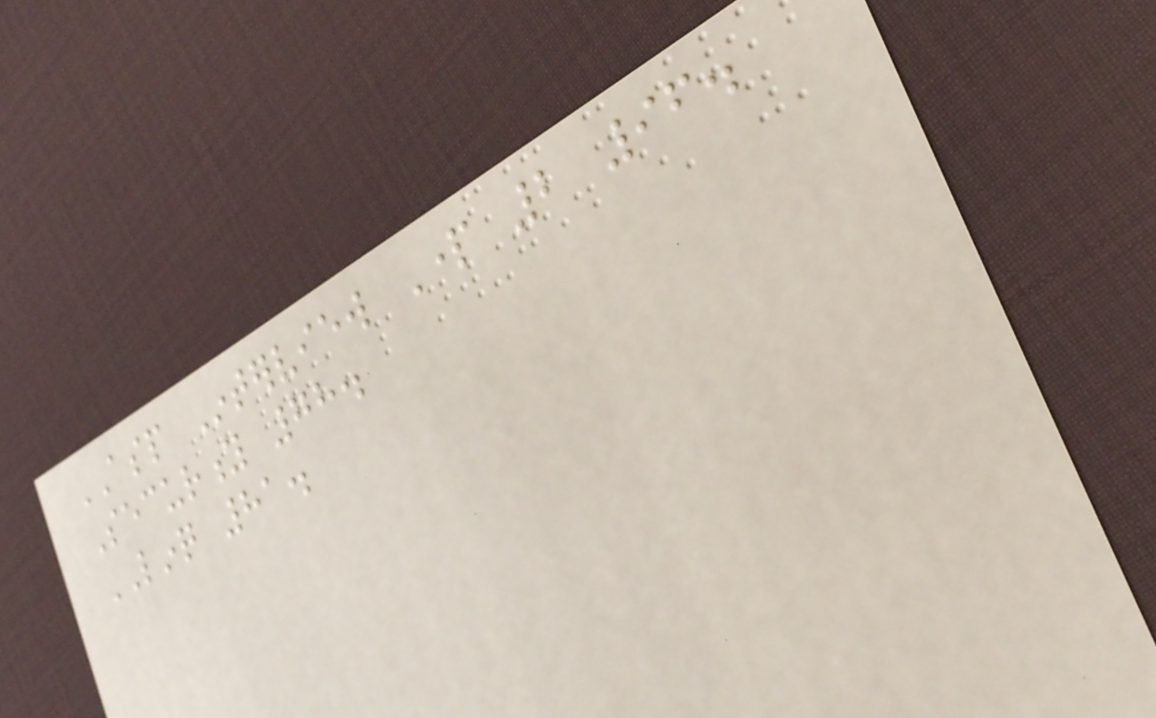ASP Interview Part 2 96.
Security 78.
LINQ 81.
